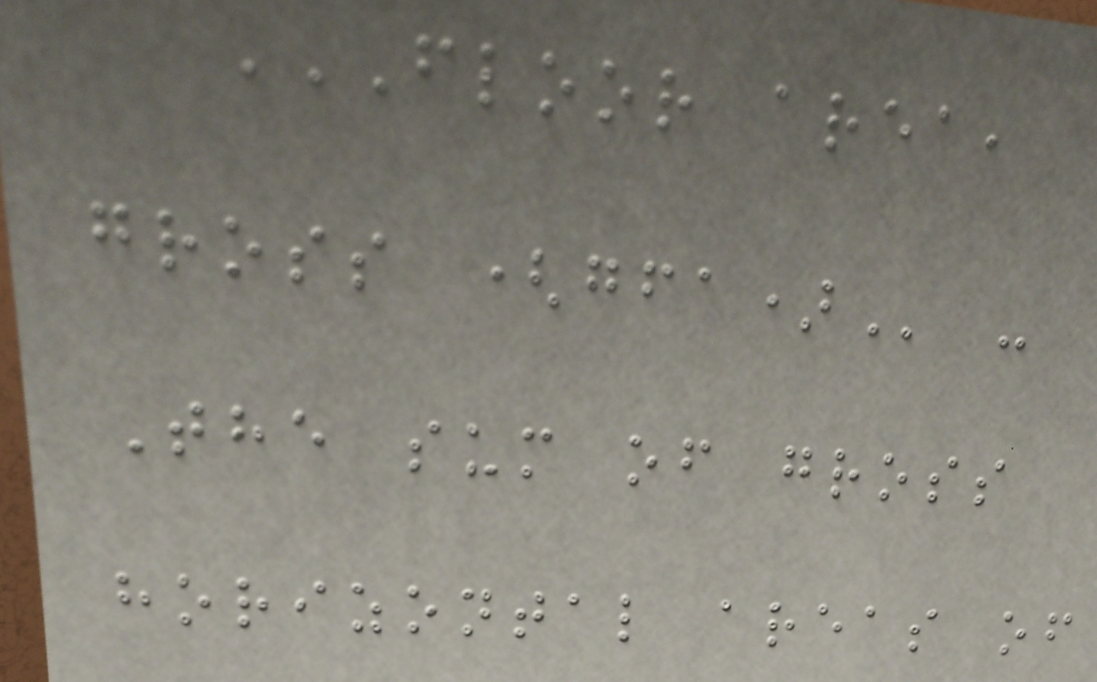FLOOR AREA,
GROSS (GFA) -
The sum of gross
horizontal areas of
